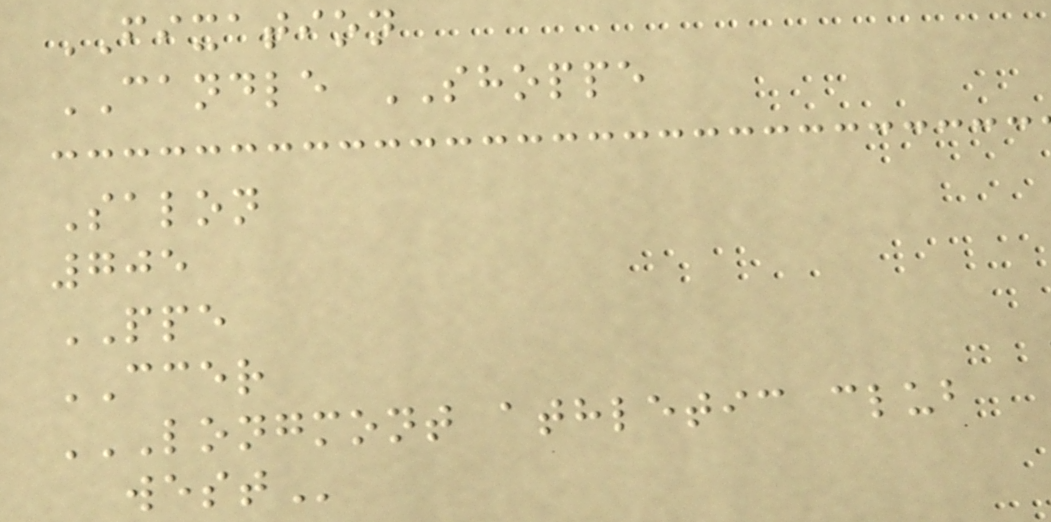FIXATION
CANDLE SHOPPE
Salon
705
PPE
CCER
LONGMONT ATHLETIC CLUB
WEST
